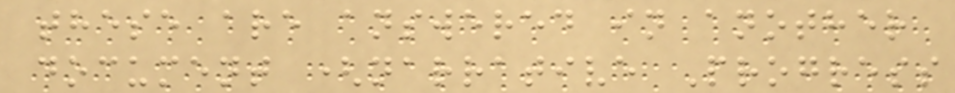these are answered in another
document (narrative Progress
